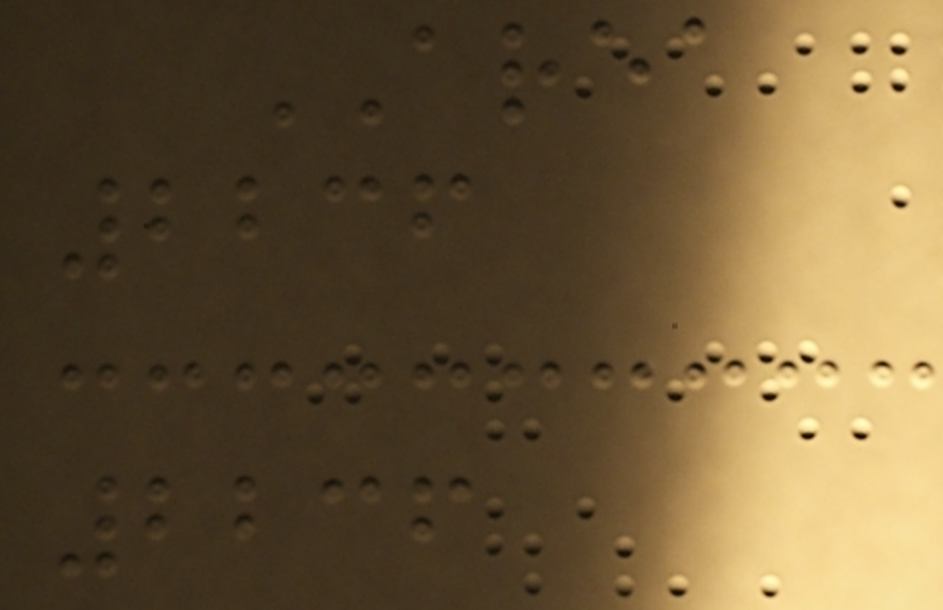AREA
2236
2236
